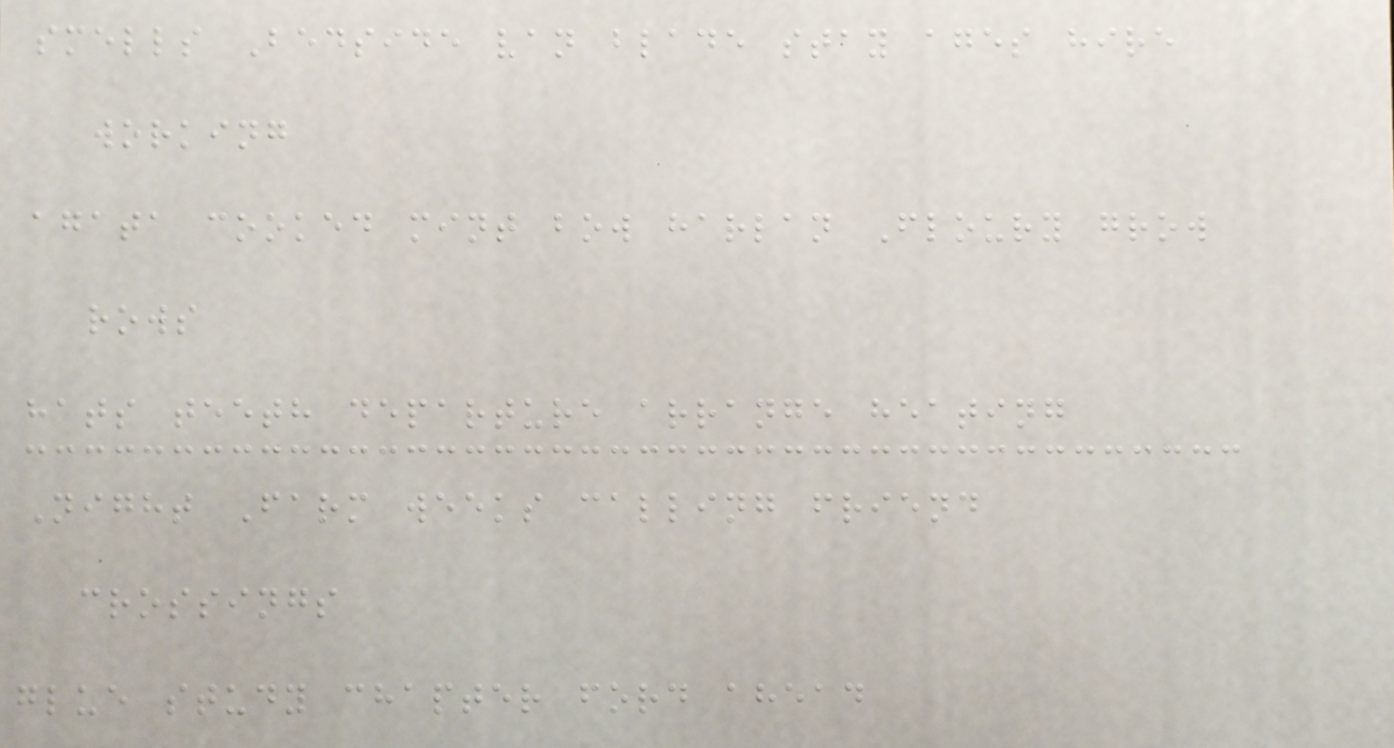smells Bedside van blade stay ages hire
working
agata cooked mint bow harlan Floury grow
rows
hats teeth departure arrange heating
Night Farm weeks calling friend
crossings
glue study chapter ford ahead
